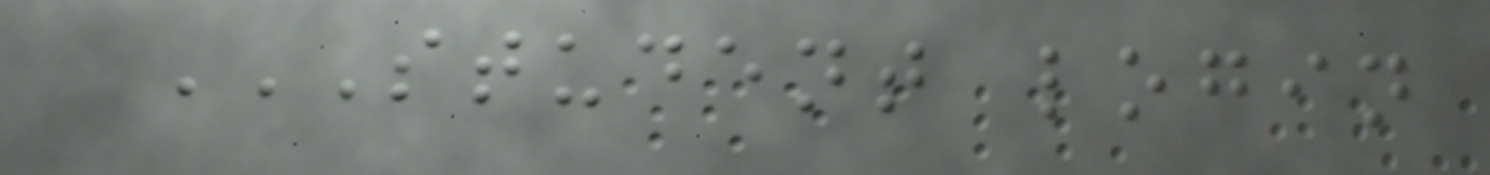STUDENT LOGIN
